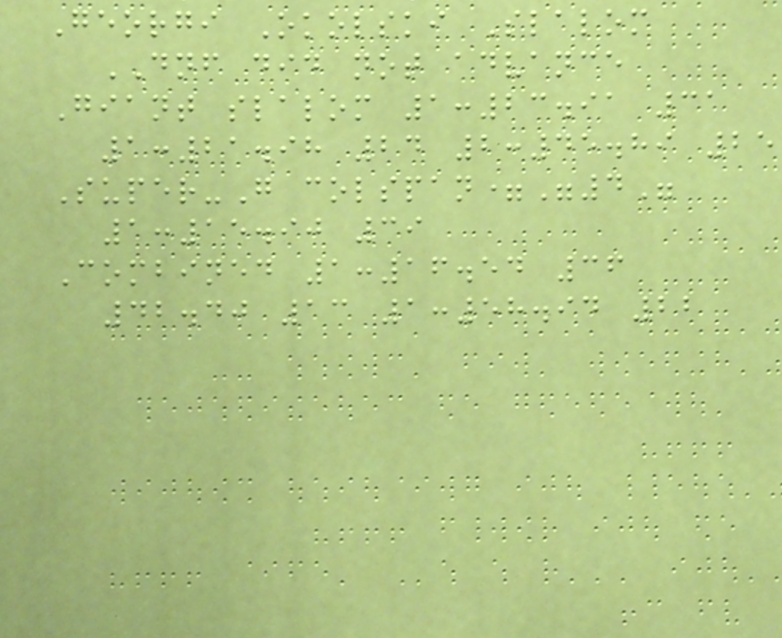Georgi Okolski Slalom
DNF did not advance
Giant slalom 1:23.91 31
1:21.98 24 2:45.89 25
Super-G colspan="4"
1:15.90 39
Combined 1:16.54 36
42.40 13 1:58.94 22
